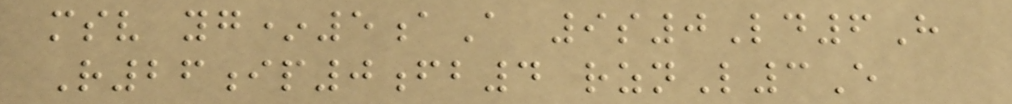msv yg*5aA 9s0Ld6H
R26ip0fb4 rznL3E
